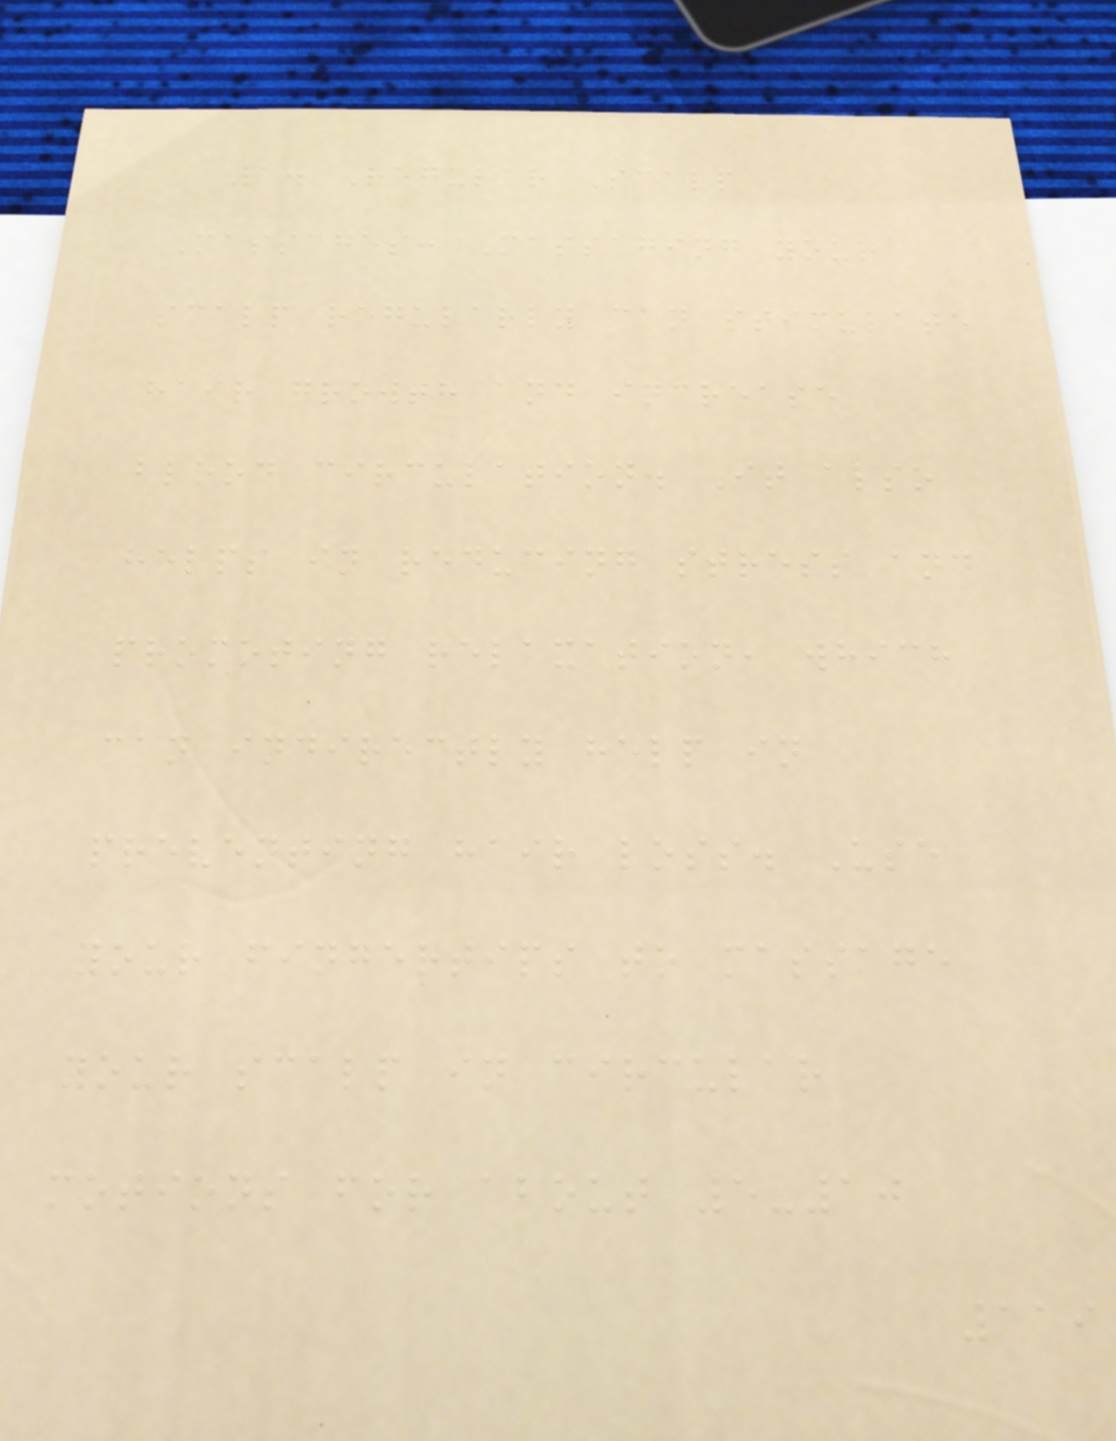1. Regular Scalp
Massages: Massaging your
scalp regularly can stimulate
hair growth and increase
blood circulation. It also
helps in reducing stress and
promoting relaxation, which
can indirectly help in
preventing hair loss. Use
your fingertips to massage
your scalp in circular
motions for about 5-10
119
